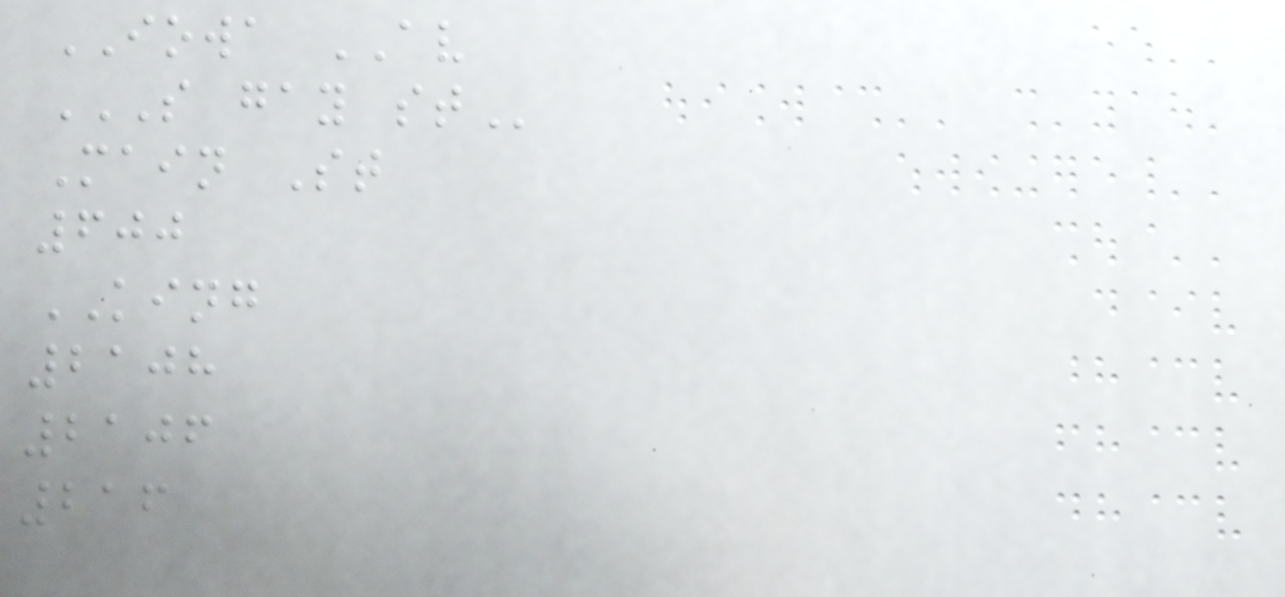IOWA AV
S GAY ST
Main St
600
KING
2108
2106
216
